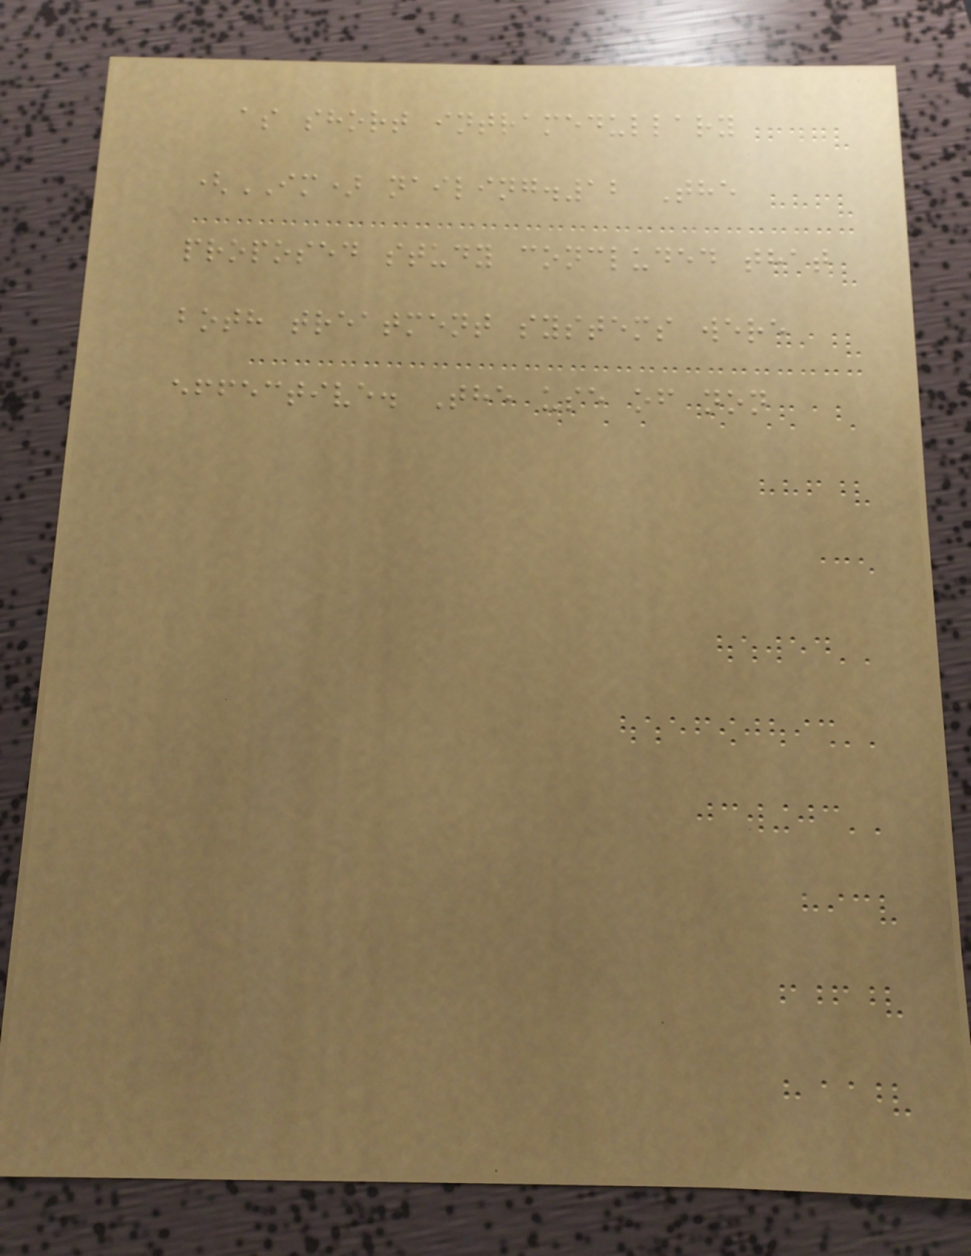as short intramedullary
(IM) nailing.12 The
proposed study concluded that
both treatment systems were
effective. The use of non
